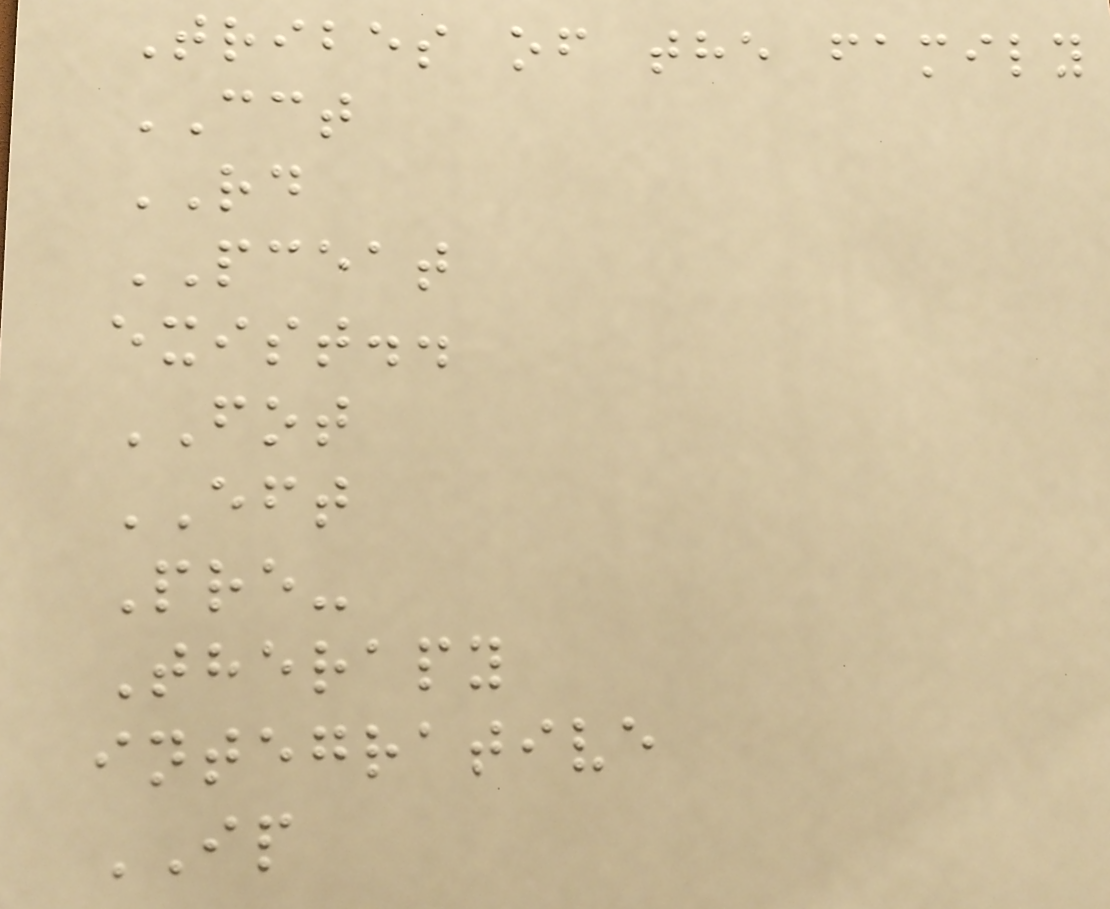Tribes of the family
CCT
RD
PCEAT
exist..
FOT
EFT
Pre-
Therapy
integrative
IP
